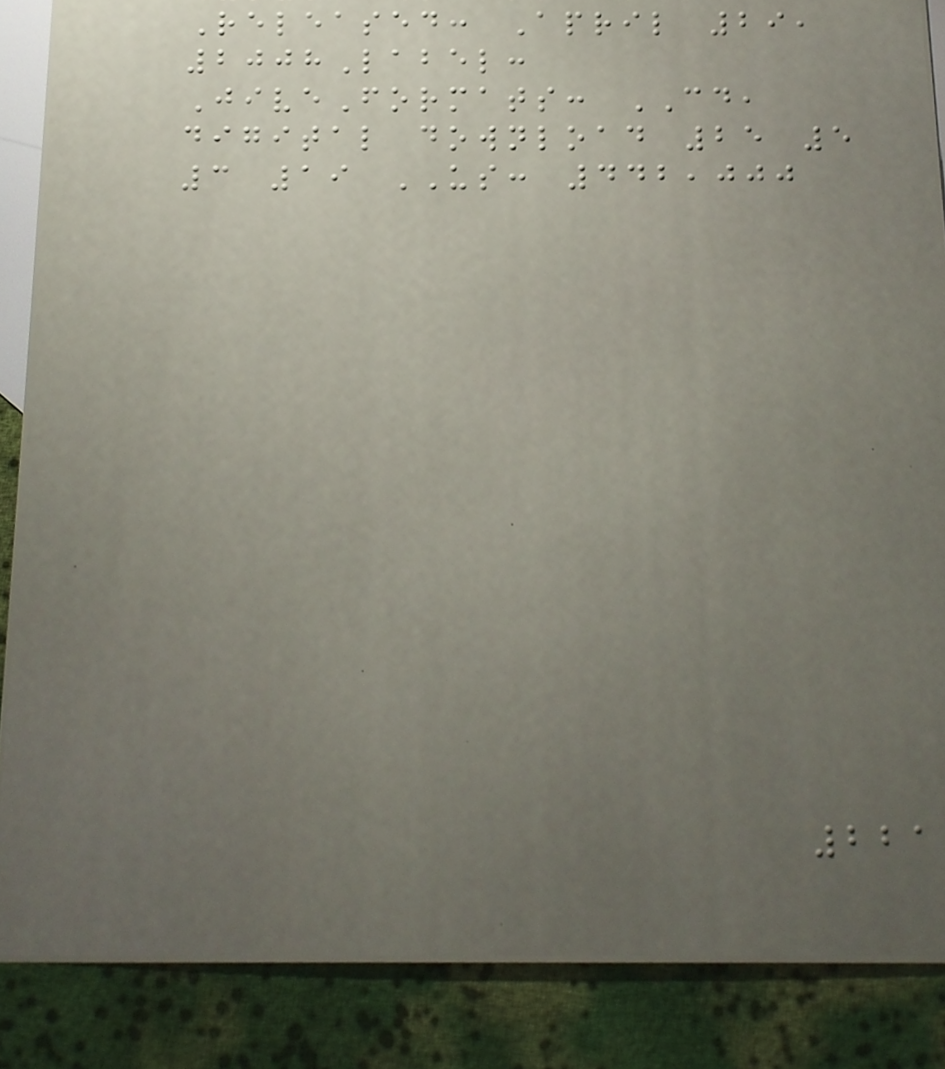Released: April 29,
2008Label:
JiveFormats: CD,
digital download 25 5
3 19 US: 442,000
221
